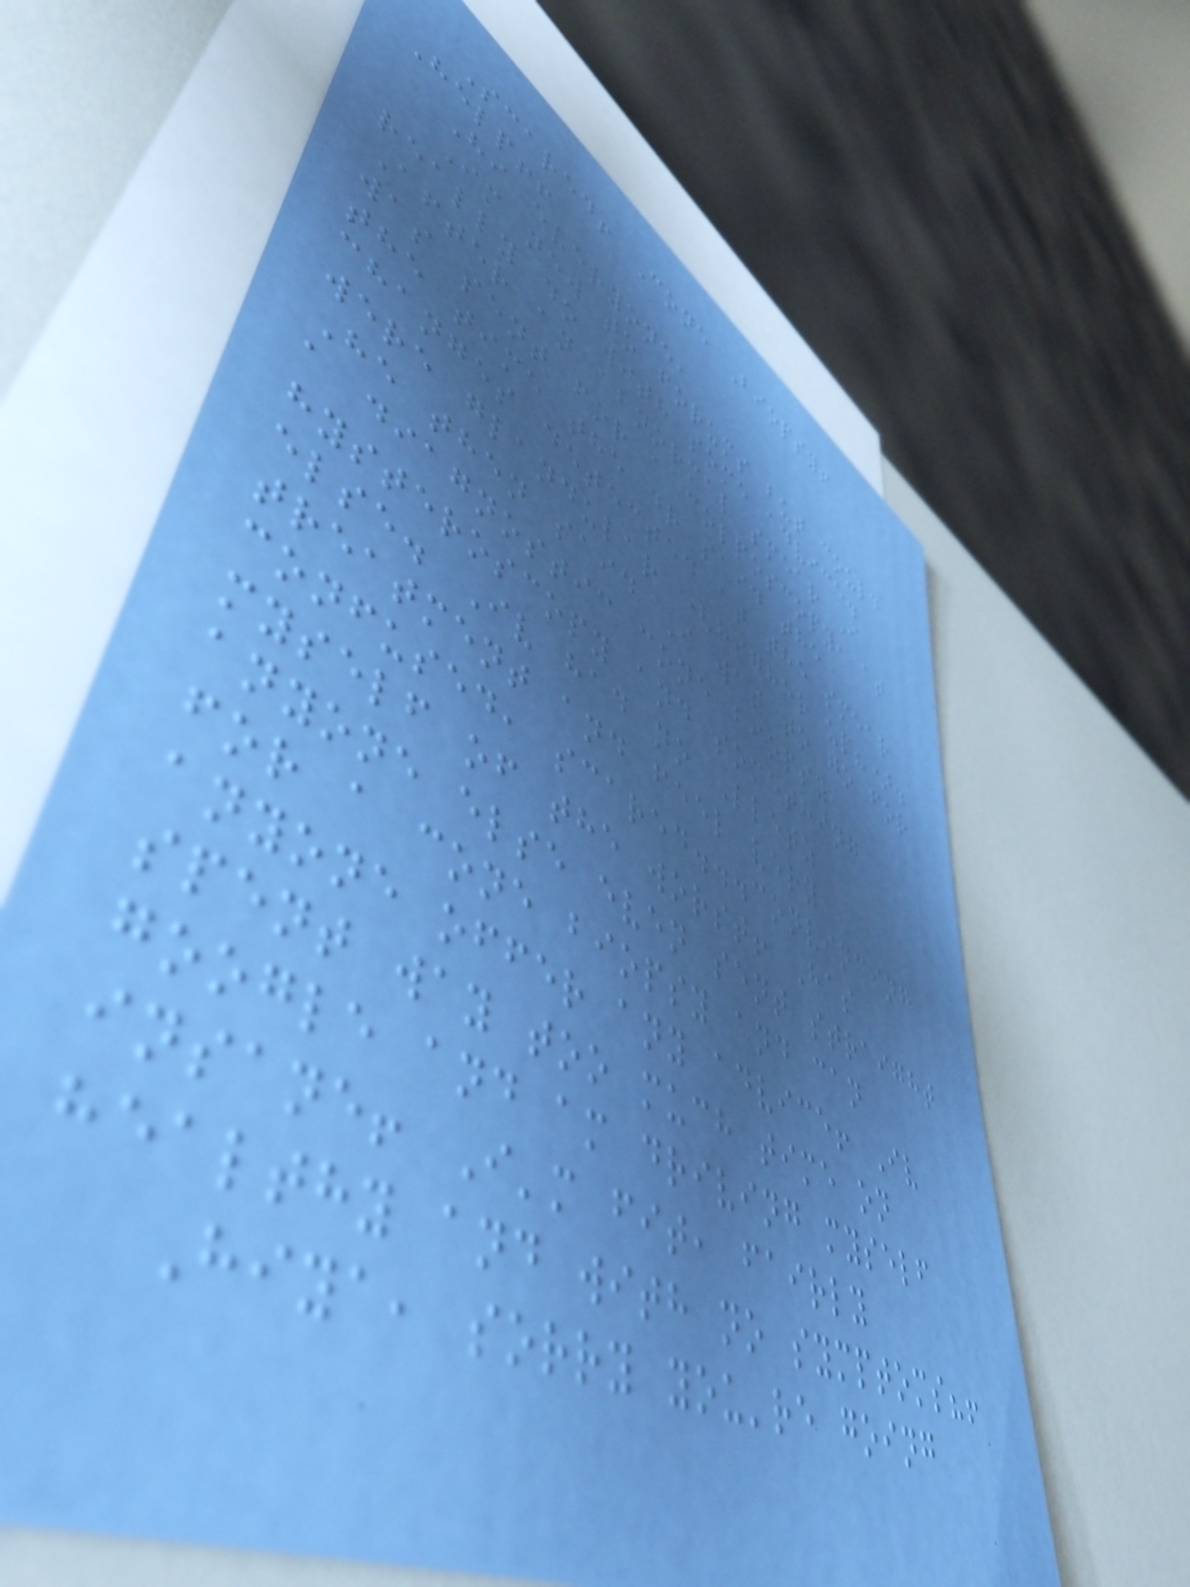Scared! Cone Biopsy!
Help!!
Hi everyone,
Im new to forums but could
really do with some advice.
After an abnormal smear I
was sent for a colposcopy, at
the time the dr said the
changes detected at the smear
were glandular (higher up?).
He then said I was to go for
a diagnostic cone biopsy,
hysteroscopy and something
else. Iv had no Lletz
treatment and feel very
confused, scared...convincing
myself of the worst! Has
anyone else even sent straight
for a cone biopsy and can
anyone offer any advice! Iv
spent way too much time on
google and am driving myself
insane! I'm fit, fairly
healthy and with no symptoms?!
Hiya, sorry you're going
